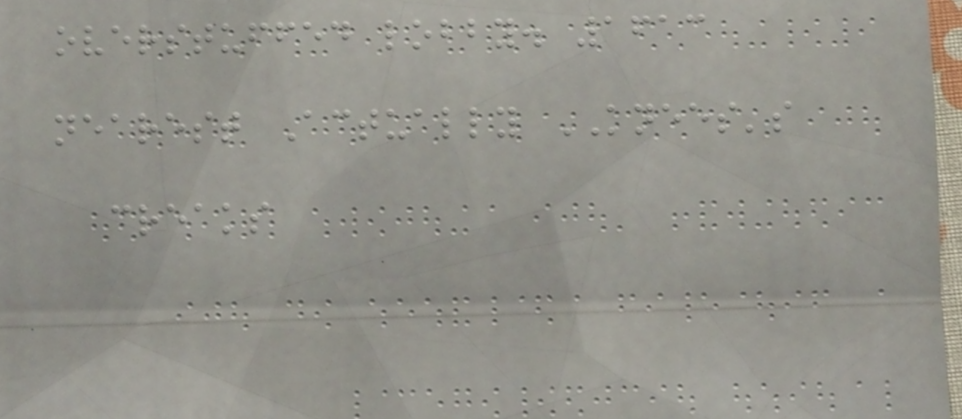overstuffed lobby. 1613
nearest Actually KNEES's
creaks
